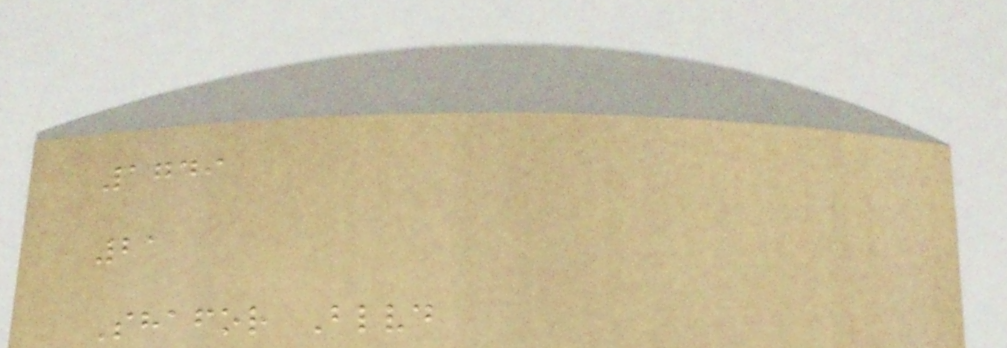1749
21
Shafor Blvd
